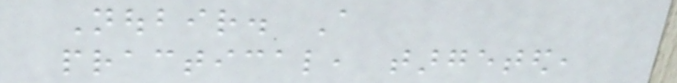Noubir. A
practical, targeted,
